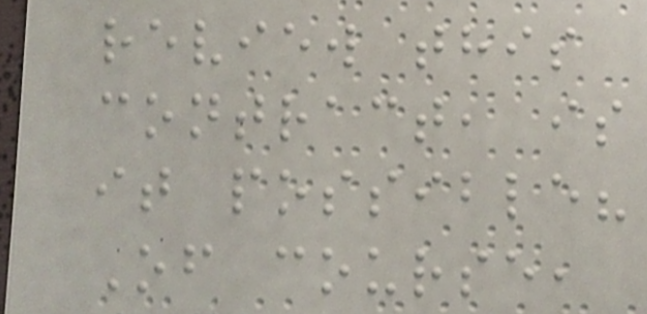review this
contract, is
it possible?
Of course,
